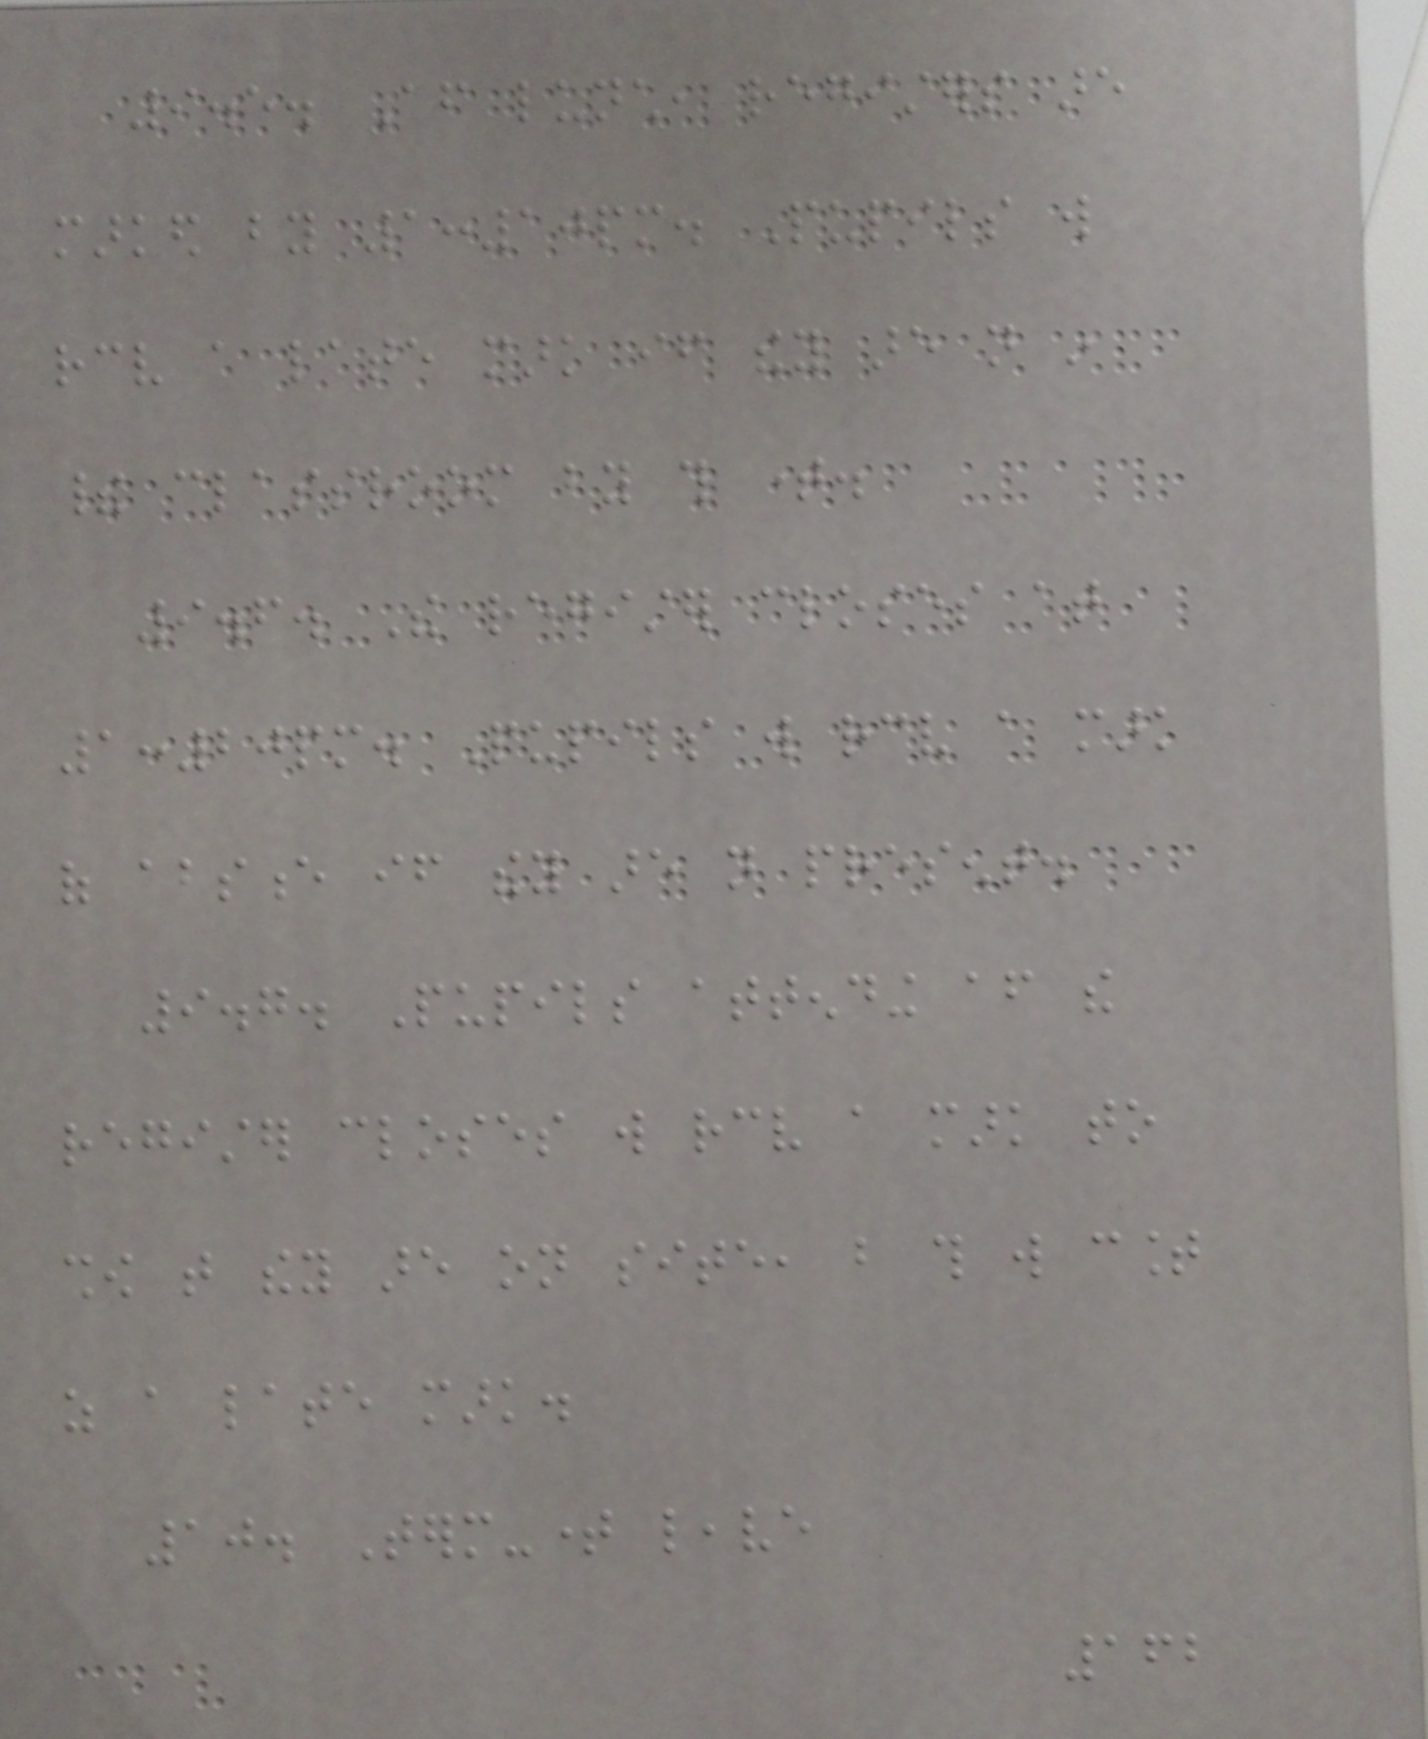9.5. After lunch, registers are
marked by 1:10pm. Pupils will
receive a late mark if they are not in
their classroom by this time.
9.6. The register closes at
1:20pm. Pupils will receive a mark
of absence if they are not present.
9.7. Pupils attending after the
register closes will receive a mark to
show that they are on site, but this will count
as a late mark.
10. Term-time leave
162
